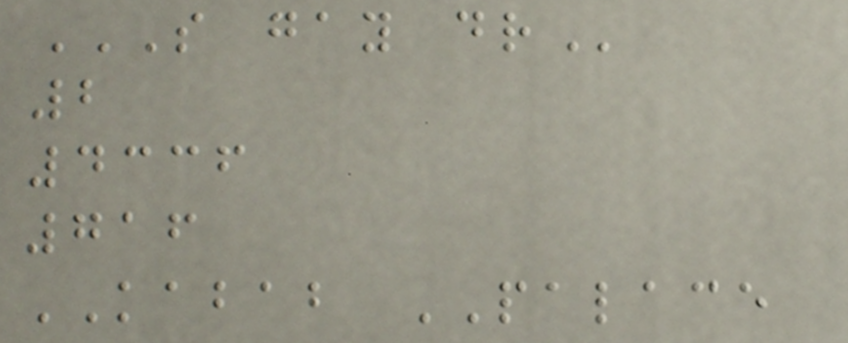S GAY DR
2
4336
716
KABAB PALACE
